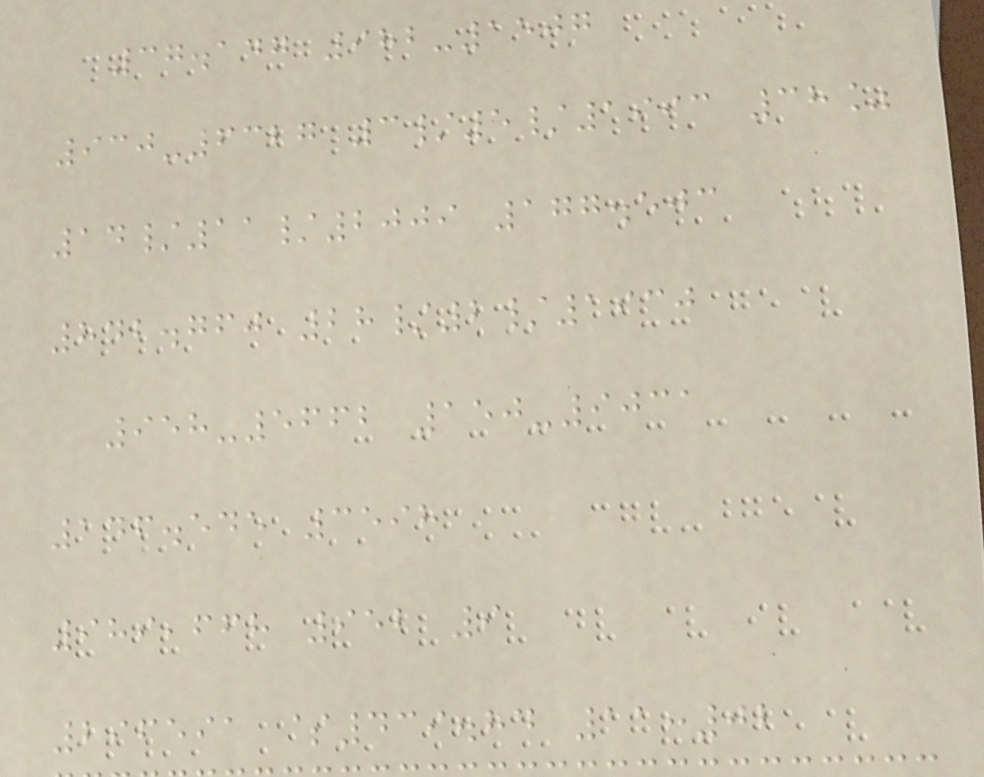37.147 982-1507
930-6327 3/5/1993 38%
14/11/2009 177.503
842.760 28/2/1930
958-5662 150-9031
146.545 3598
989,668 952 9
296591 $439.84 11:02
